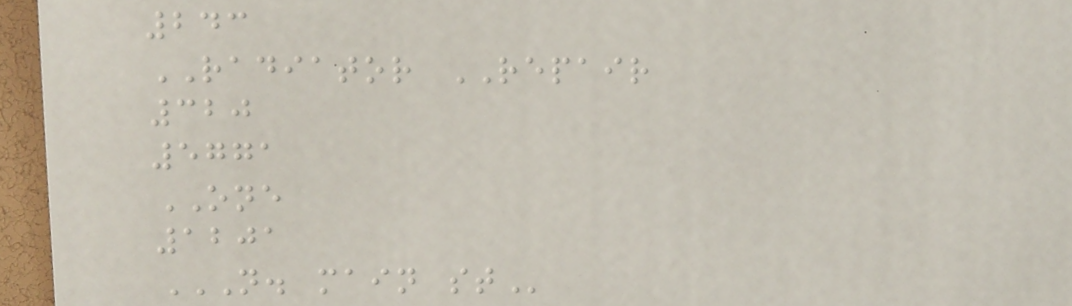243
RADIATOR REPAIR
320
5771
ONE
1201
N. MAIN ST
